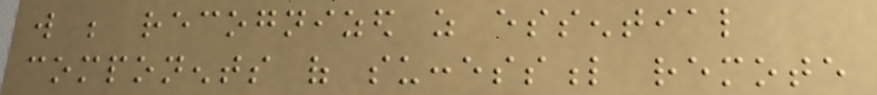will be recognized as essential
components of successful remote
